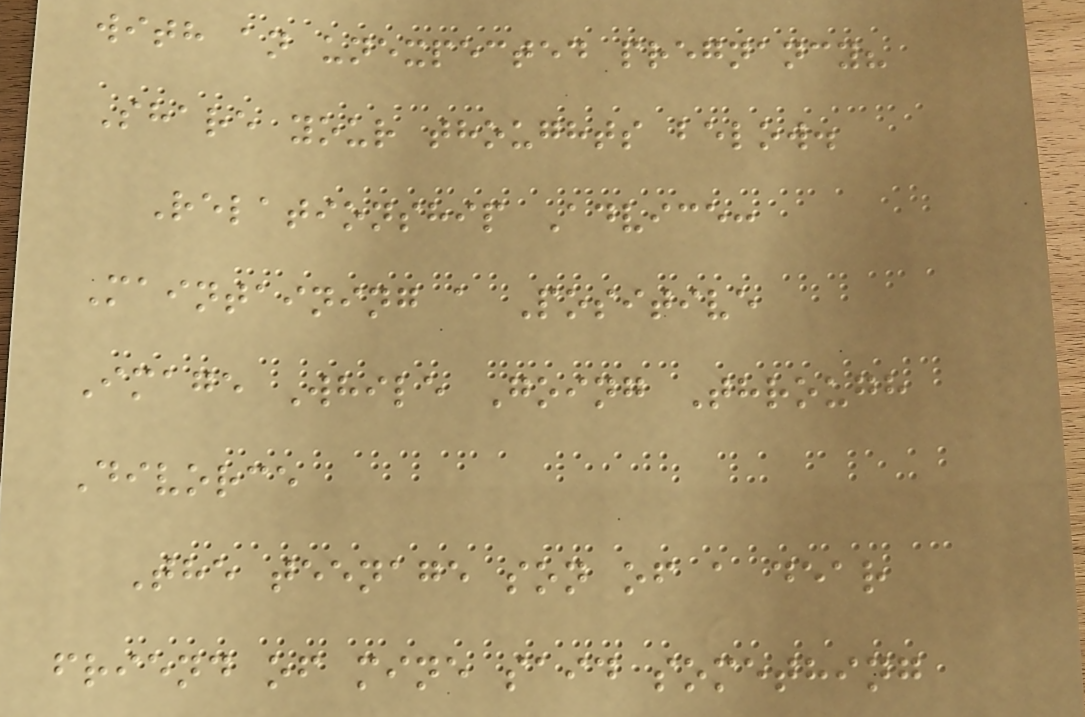with an unexpected pregnancy?
Share your thoughts below.
Relationship Advice:
Maintaining a Positive
Image While Going Through
Divorce
The teenage son of a dear
friend of mine said something
